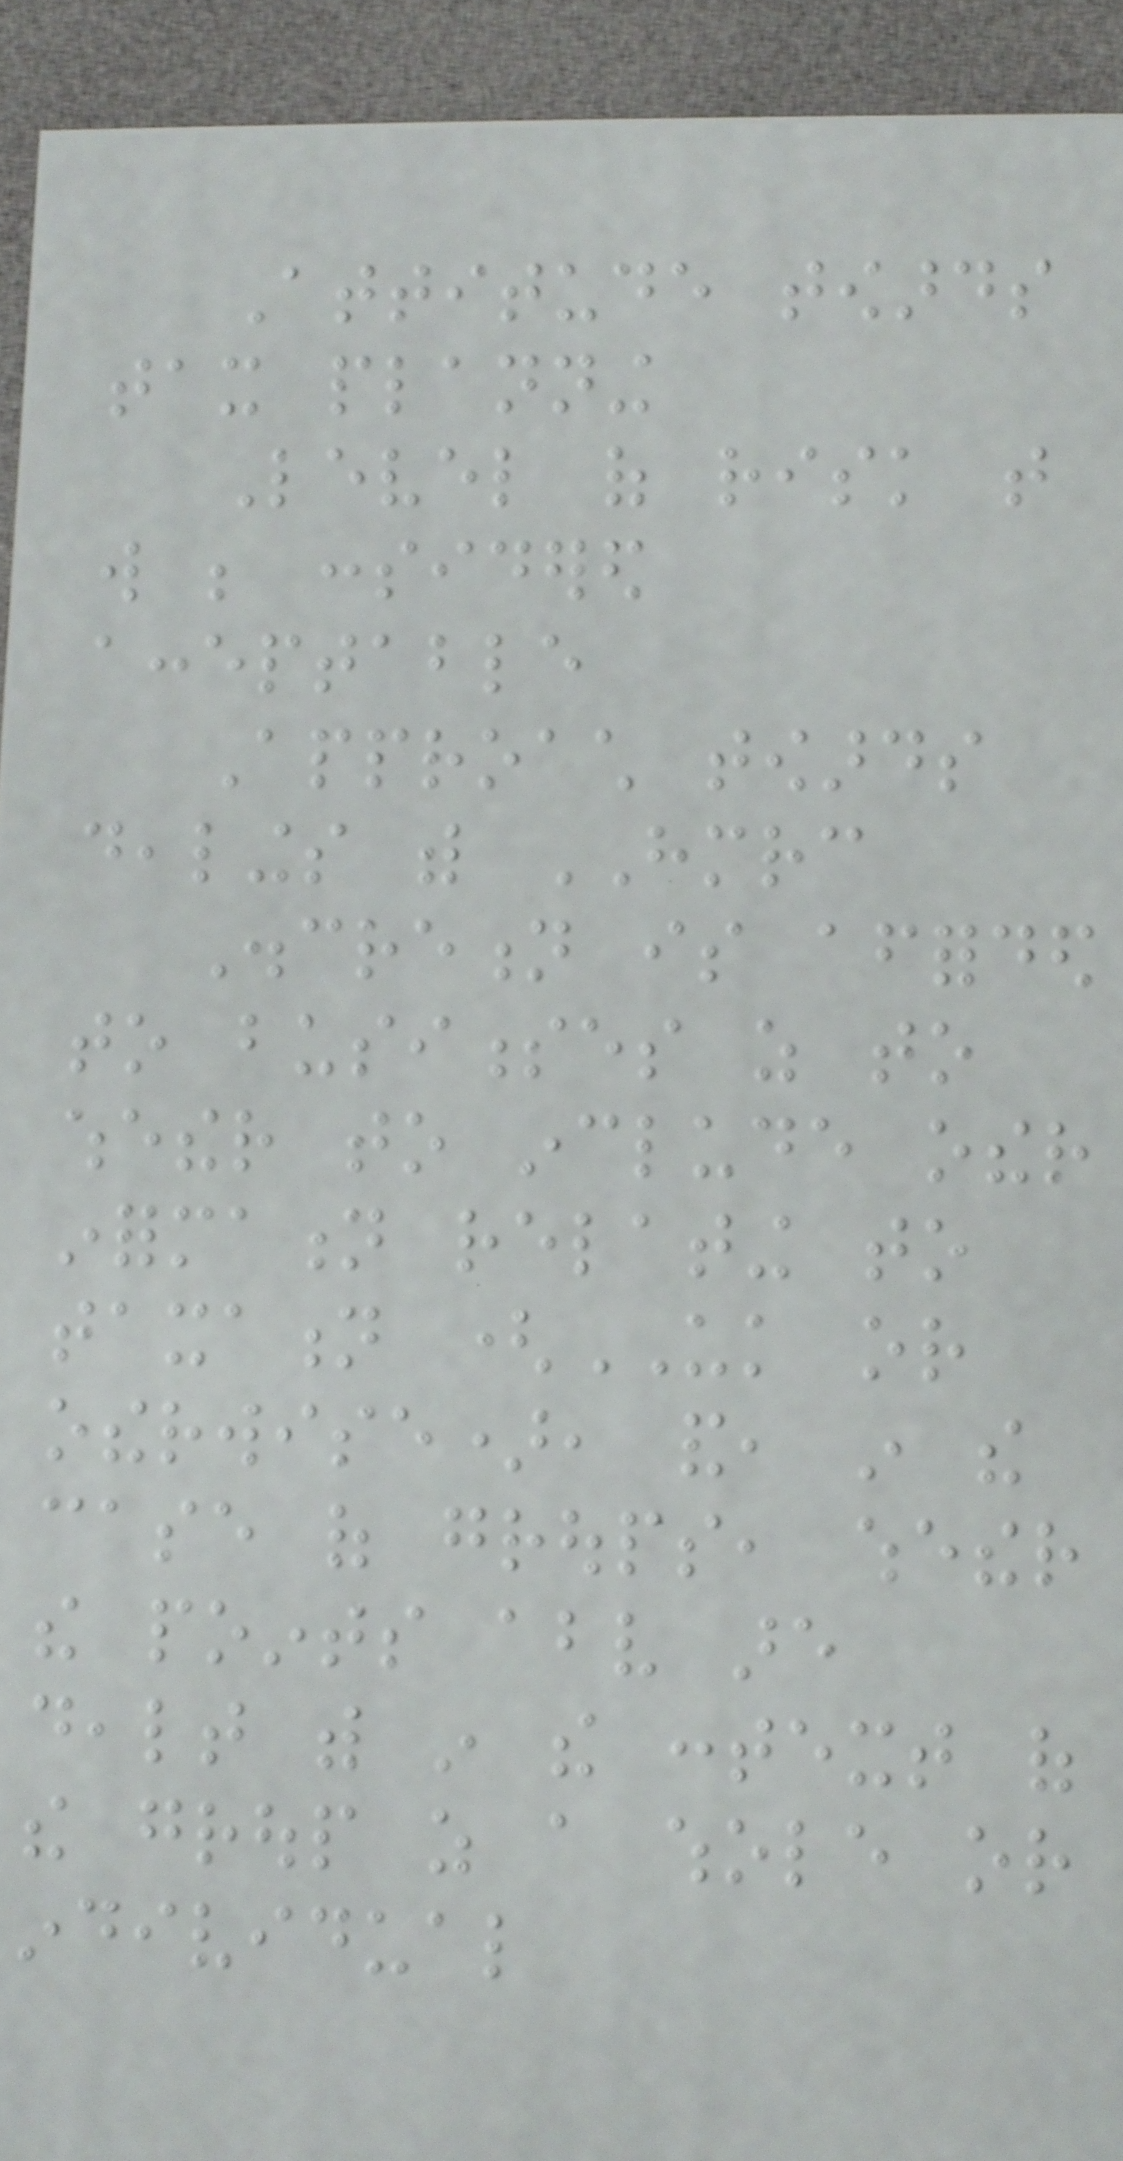Attitude towards
tax planning
Level of risk that
will be considered
acceptable
Approach towards
dealings with HMRC
Discretion is afforded
to businesses as to
whether to include other
information relating to
taxation (UK or
otherwise), and, in the
case of groups, whether
the points above are
dealt with in the context of
the group as a whole or
individual
